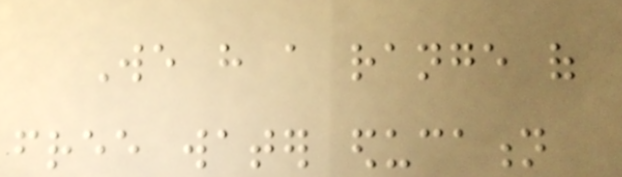We have a range of
free water education
